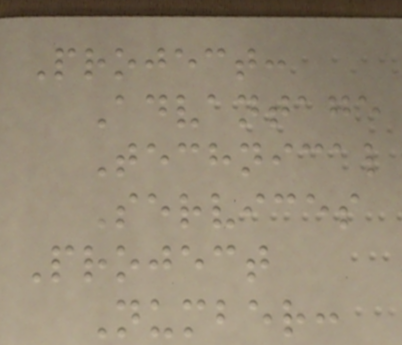Project:
Advantage
Technical
Services
Project
Number:
